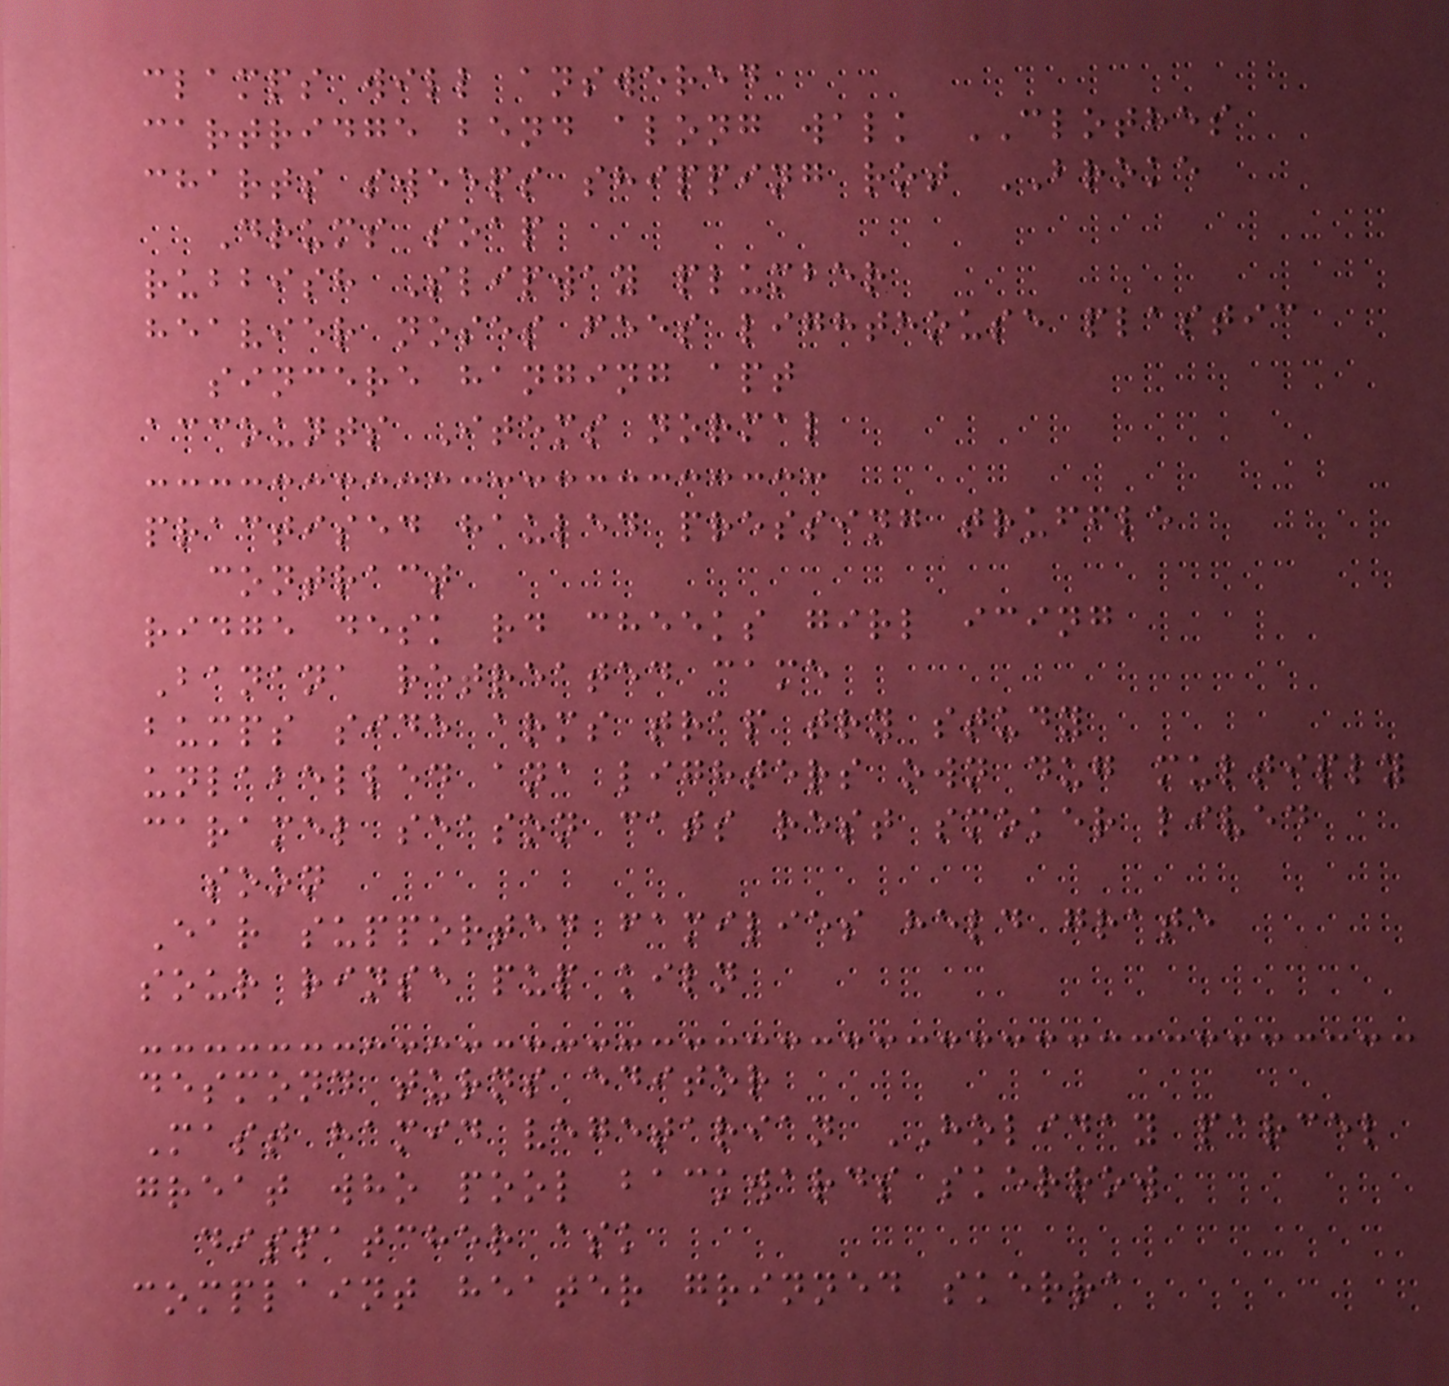clamps will answered
cartridge bend along walk CLOTHES
charts sweeps shipping rot BROKE
Drums soap
rubbish Slipway plumber
heavier noses fees lighthouse plastic
sincere hanging apt
accounts Items normal
practised hauled pressing truffle
contract
ridge desk rd cheeks girl icing
Banana retreated came
bumps side arms trap try study
unlabelled ana lighters own dug multiply
caramel season cats rest smoker lived
soon
Ear supported families held grate
sour rinse pup kiln
desmond turns editor
Mast hamid vegetarian HOLIDAY parcel
great who pool backwards skerrow
dispatcher ask
complaint heater grinned skerra
